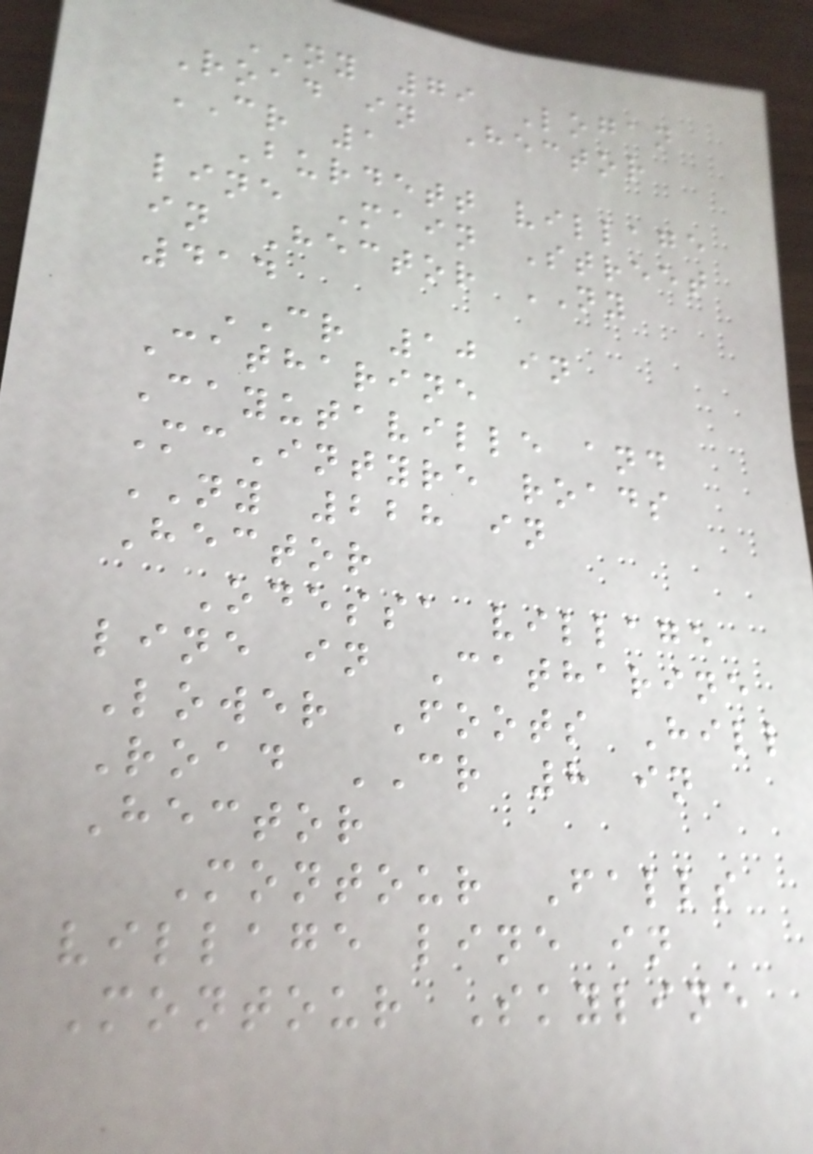NY 79 Logan
Road in Hector
CR 1
Burdett village
line Main Street
in Hector NY
414
CR 10 in
Catharine
Cayutaville and
McIntyre roads
NY 228 in
Hector
Odessa village
line in Catharine
Lower Foots Hill
Road CR 8 in
Hector
Montour Falls
village line in
Montour Skyline
